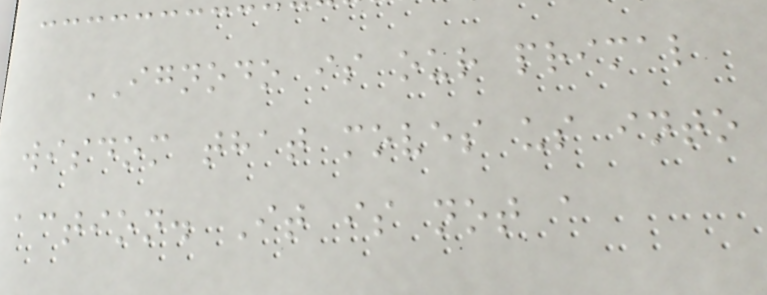IGNODO is our primal
wisdom that moves us into
action. It is not a
